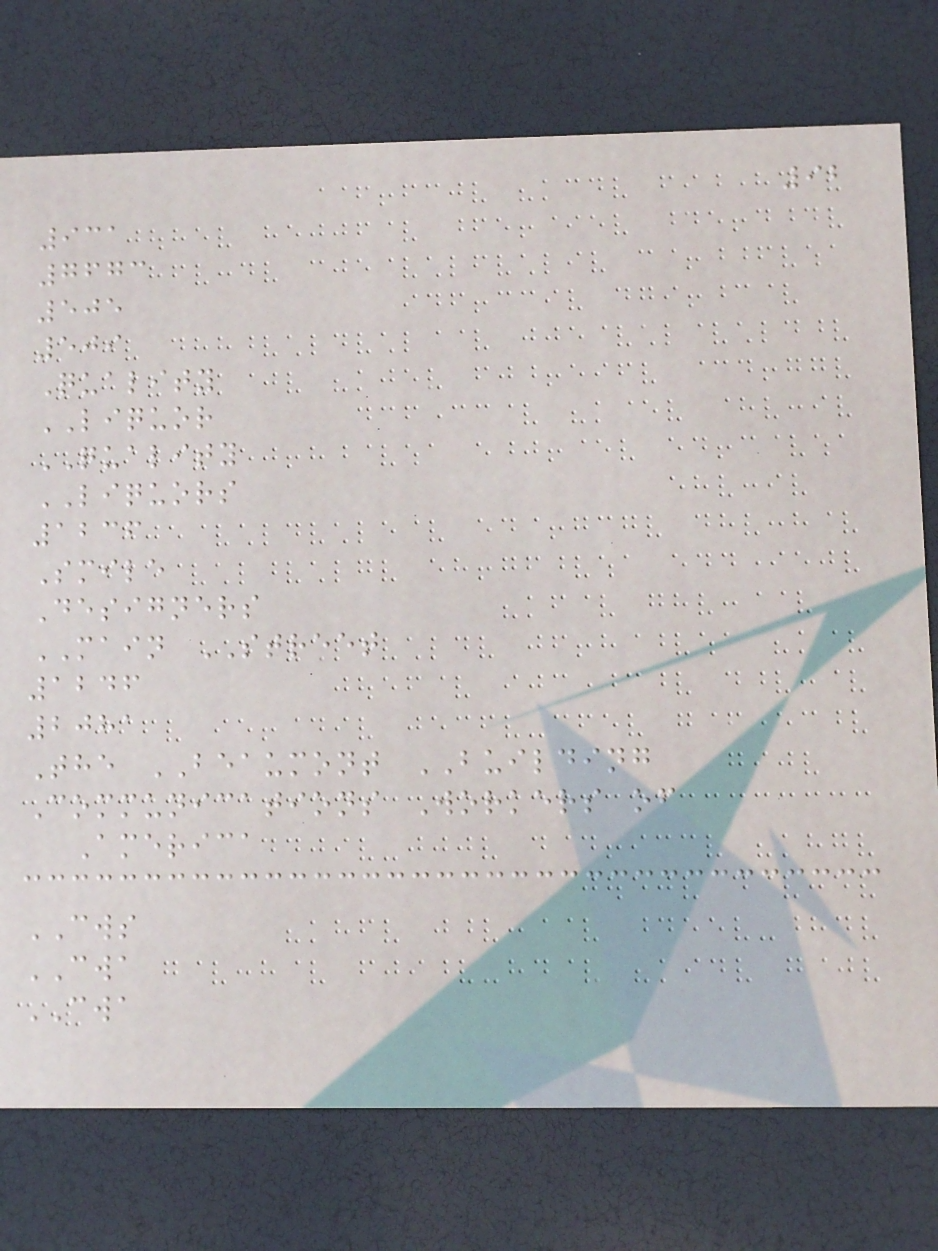92
931
7673
505
509
Quality
LIQUOR
QUALITY
LIQUORS
1236
Smile
Designers
MAIN STREET
1246
2081
The BEAUMONT BUILDING
Communications Workers of
America
CWS
CWA
CWA
